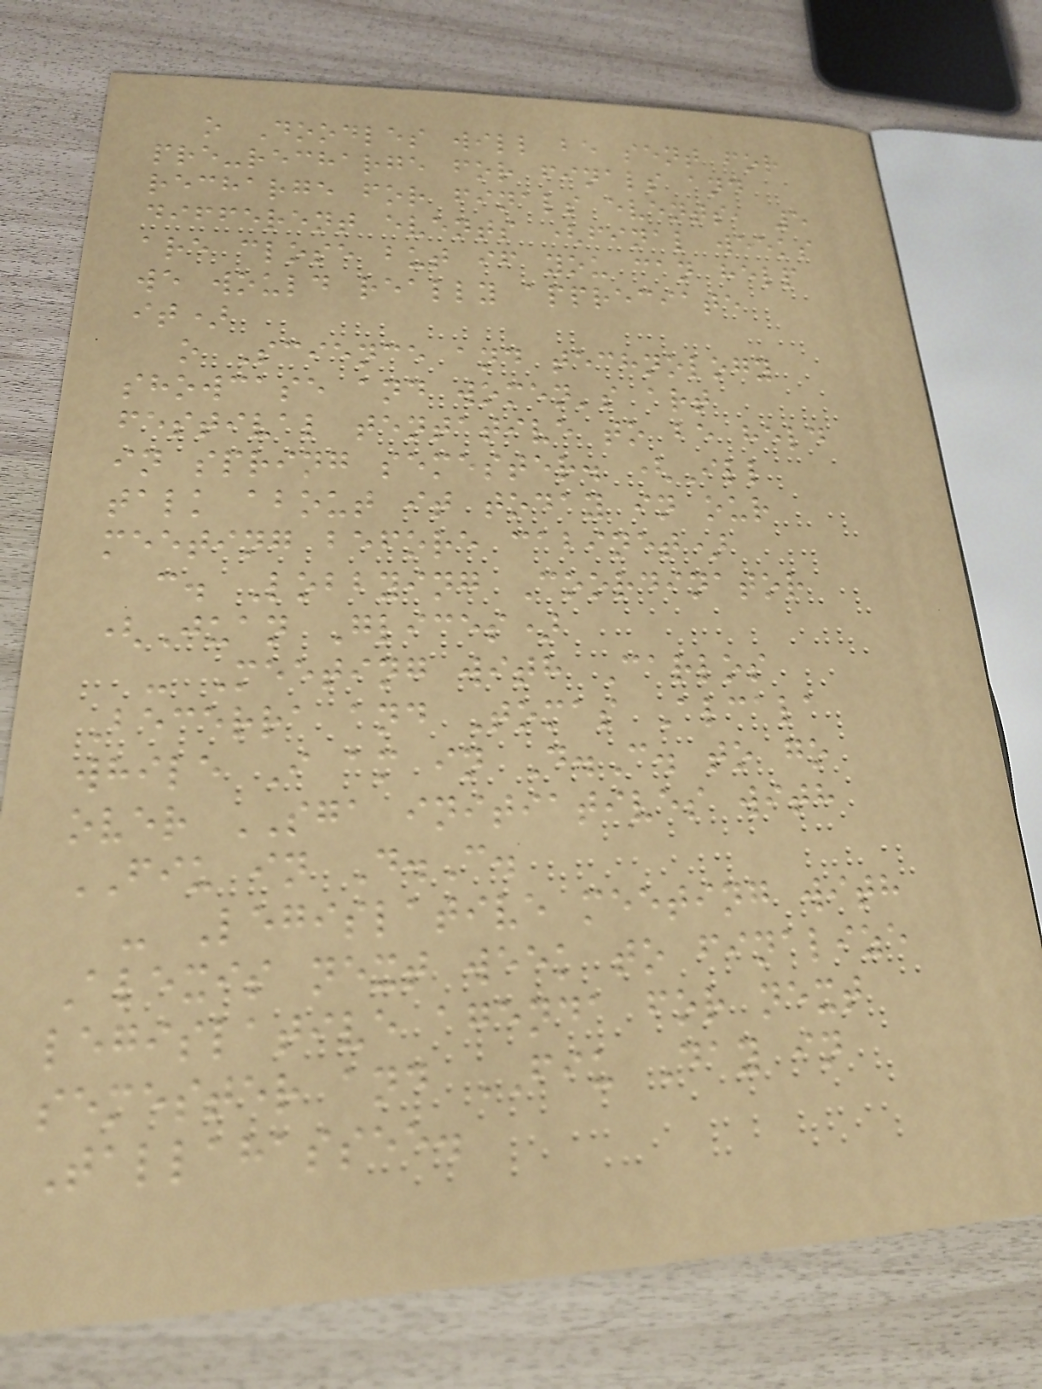o Doodles will be sent for
pre-recharge for finals and
recharge for finals events, 5
different events (final weeks
are close but if you can help
we would really appreciate
it)
o Science and technology
showcase and women's art
festival tentative to be held
in spring semester. (Ill
talk about it today in our
meeting before cabinet)
c. Lobbying Coordinator
(Juan Glices)
- Meeting with Carlos
Becerra and Tomas Alcala
while I am in D.C. to go
over SGA initiatives with
FIU in D.C.
- Legislative meeting with
Alexis next week to finalize
legislative agenda for next
semester and FIU Day in
Tallahassee.
